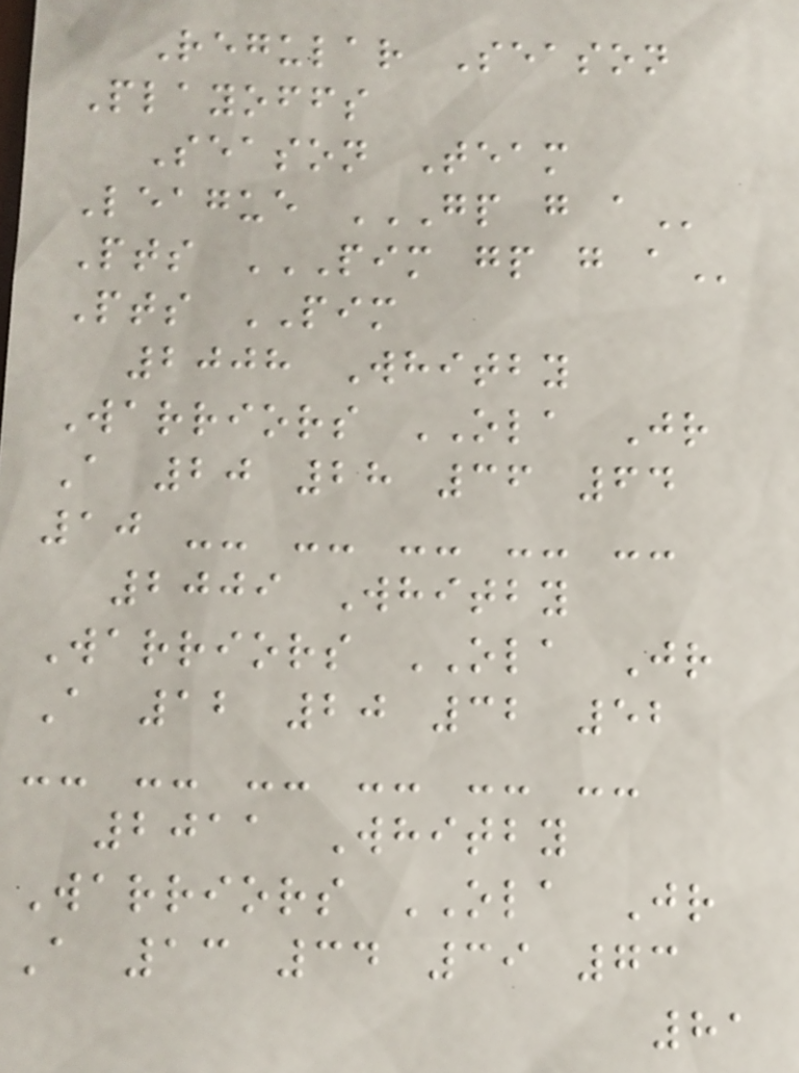Regular Season
Playoffs
Season Team
League GP G A
Pts PIM GP G A
Pts PIM
2008 Whitby
Warriors OLA Jr
A 20 28 36 64
10 -- -- -- -- --
2009 Whitby
Warriors OLA Jr
A 12 20 32 52
-- -- -- -- -- --
2011 Whitby
Warriors OLA Jr
A 13 34 39 73
81
